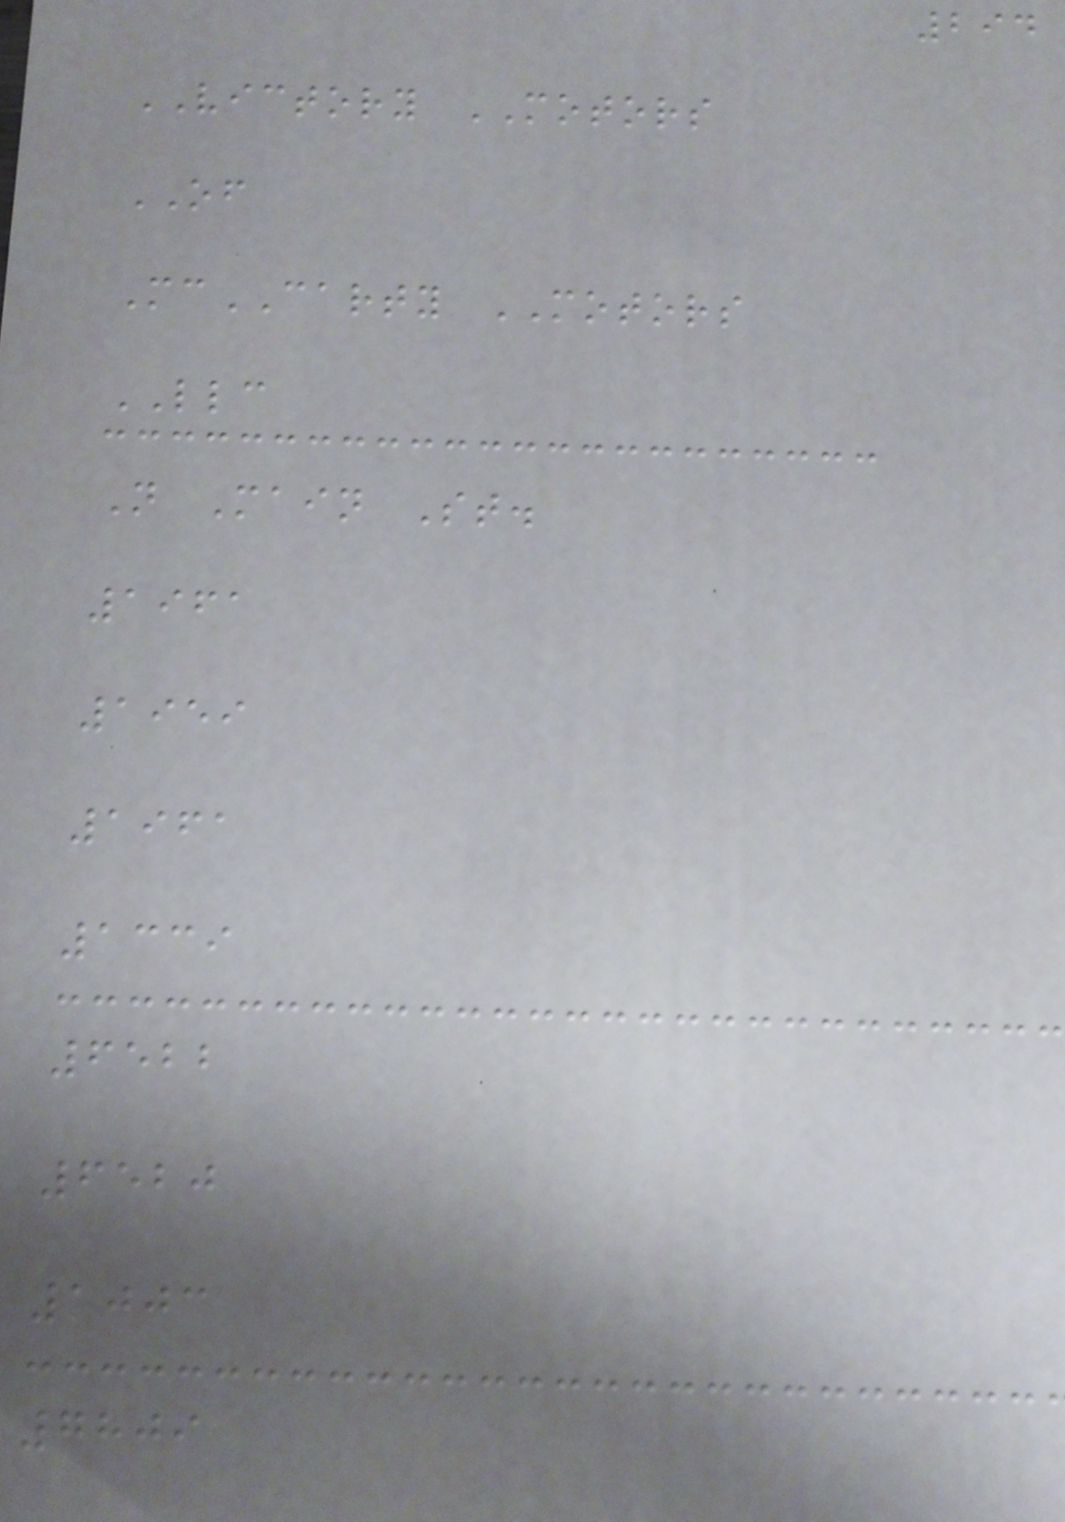294
VICTORY MOTORS
OF
McCARTY MOTORS
LLC
N Main St.
1961
1959
1961
1339
6522
6520
1003
7809
